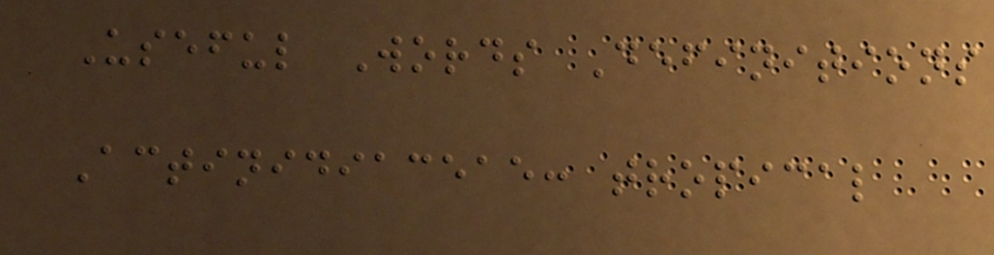Useful Words Definitions
Actinidiaceae: tropical
